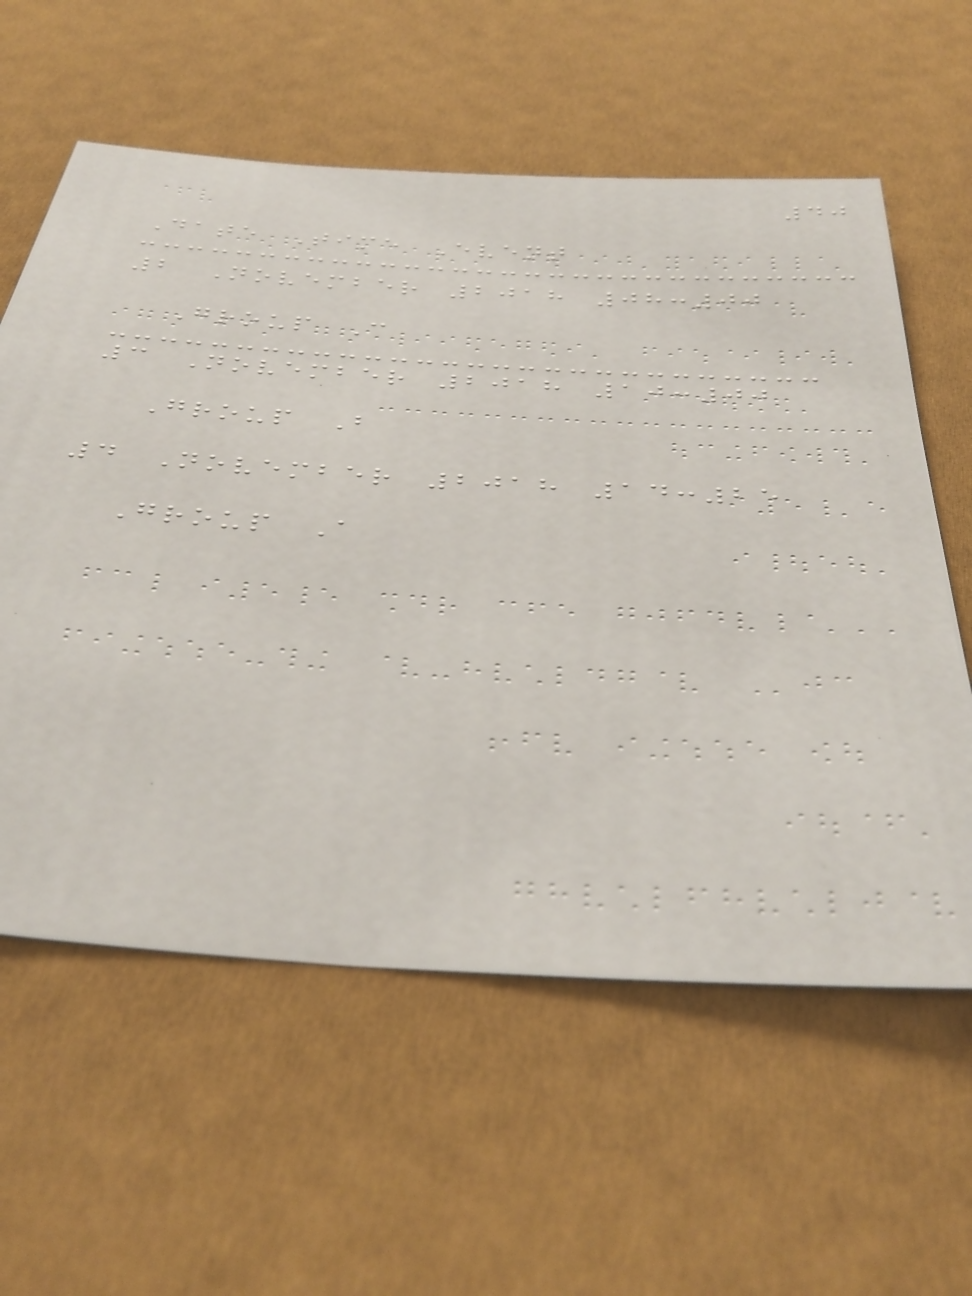40
Date Time Event
2 November 2018 08:00
Group C
3 November 2018 10:00
Group B
4 November 2018 14:25
Group A
